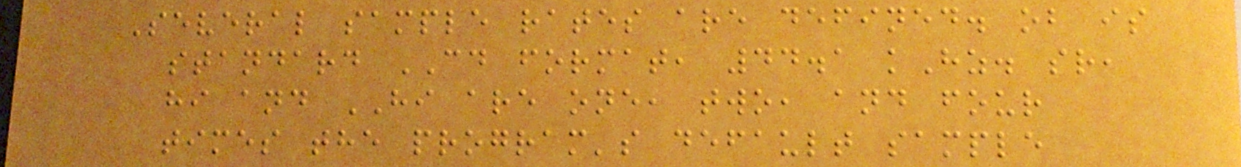Several sample rates are defined. ob is
standard CD format, 44.1 kHz. sr,
hi and HI are one, two, and four
times the program's default sample
